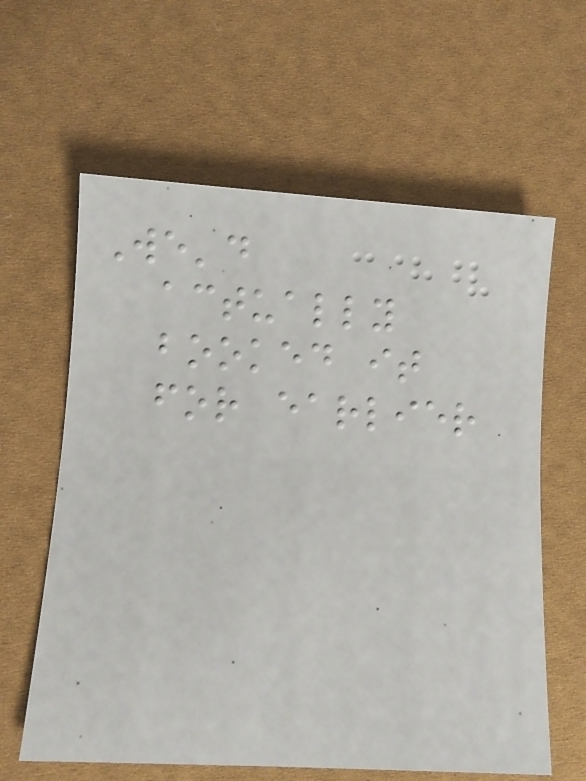We'd
actually
booked it
for earlier
